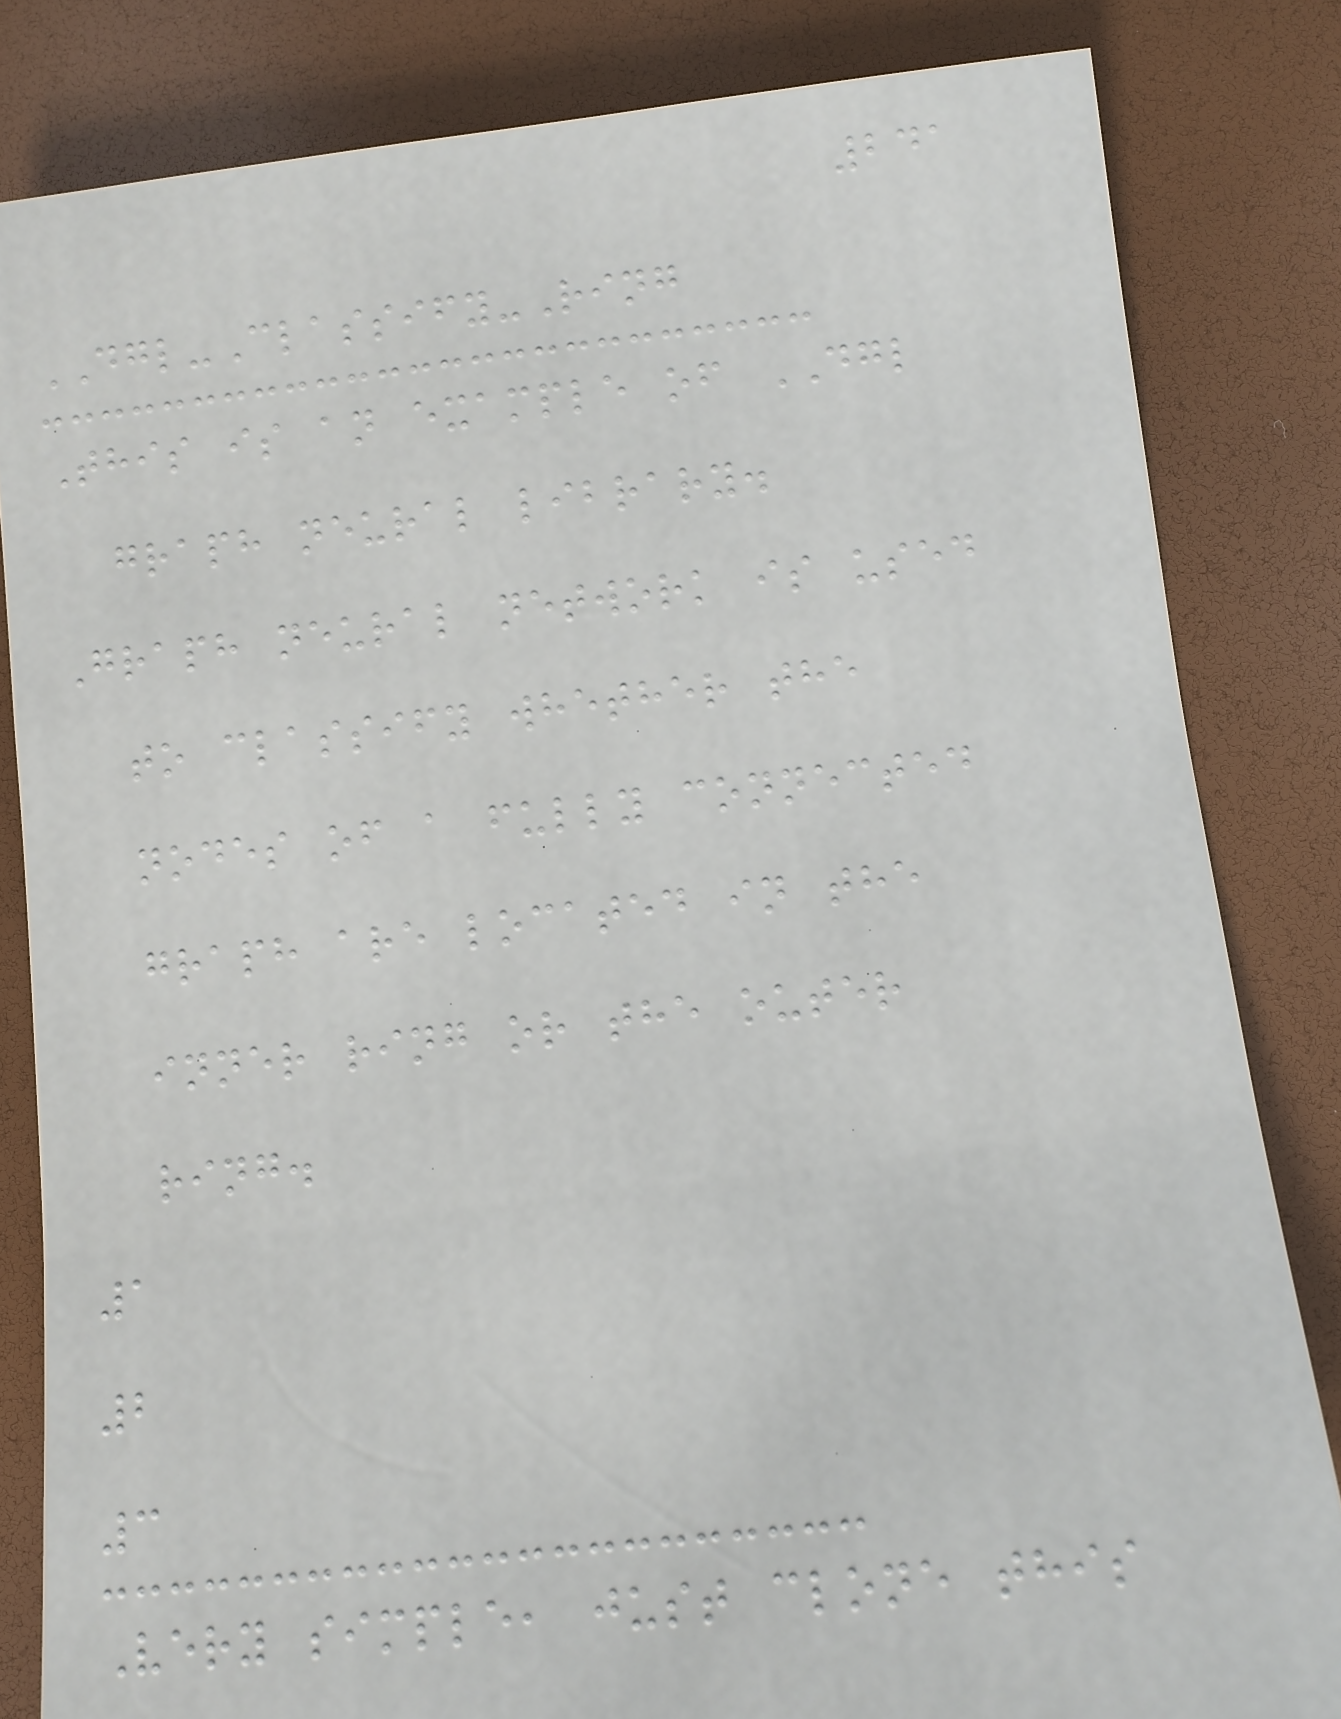241
DGL-Classify-Ring
This is an example of DGL
graph neural library.
Graph neural network is used
to classify whether the
nodes of a fully connected
graph are located in the
inner ring or the outer
ring.
1
2
3
Very simple, just clone this
